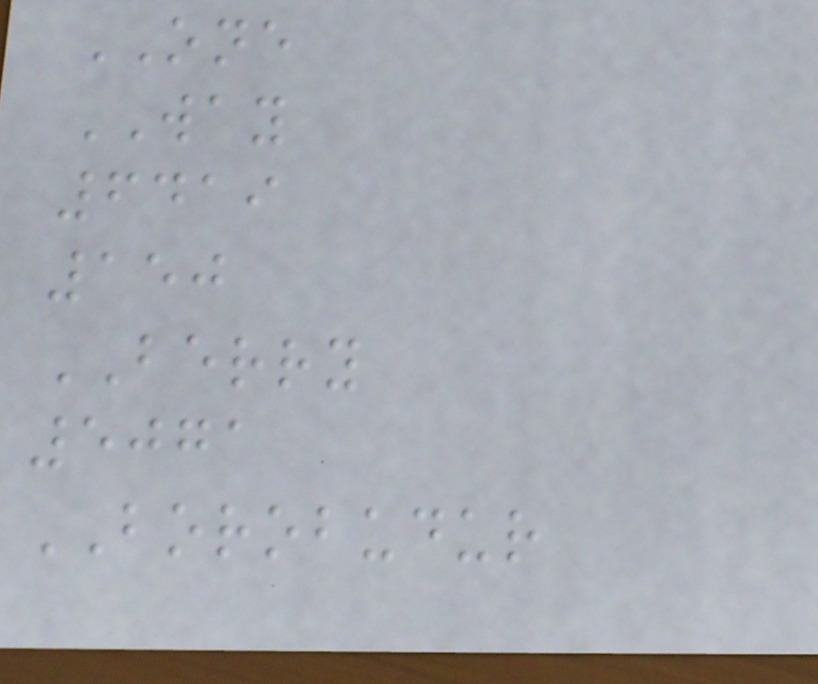ONE
WAY
6419
150
BERRY
5071
BOROBUDUR
